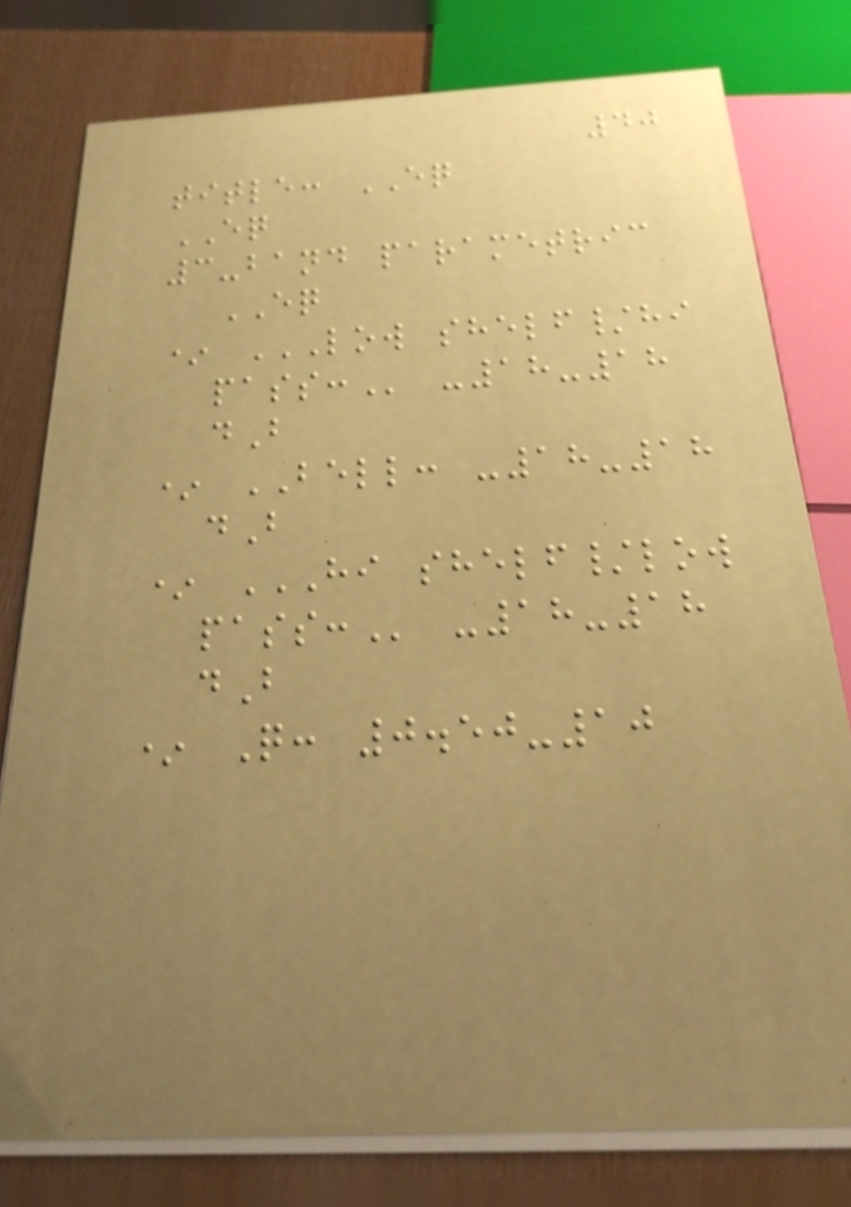40
title: EQ
EQ
3-band parametric
EQ
* LOW SHELF/HI
PASS: -18-18
dB
* BELL: -18-18
dB
* HI SHELF/LOW
PASS: -18-18
dB
* Q: 0.50-10
